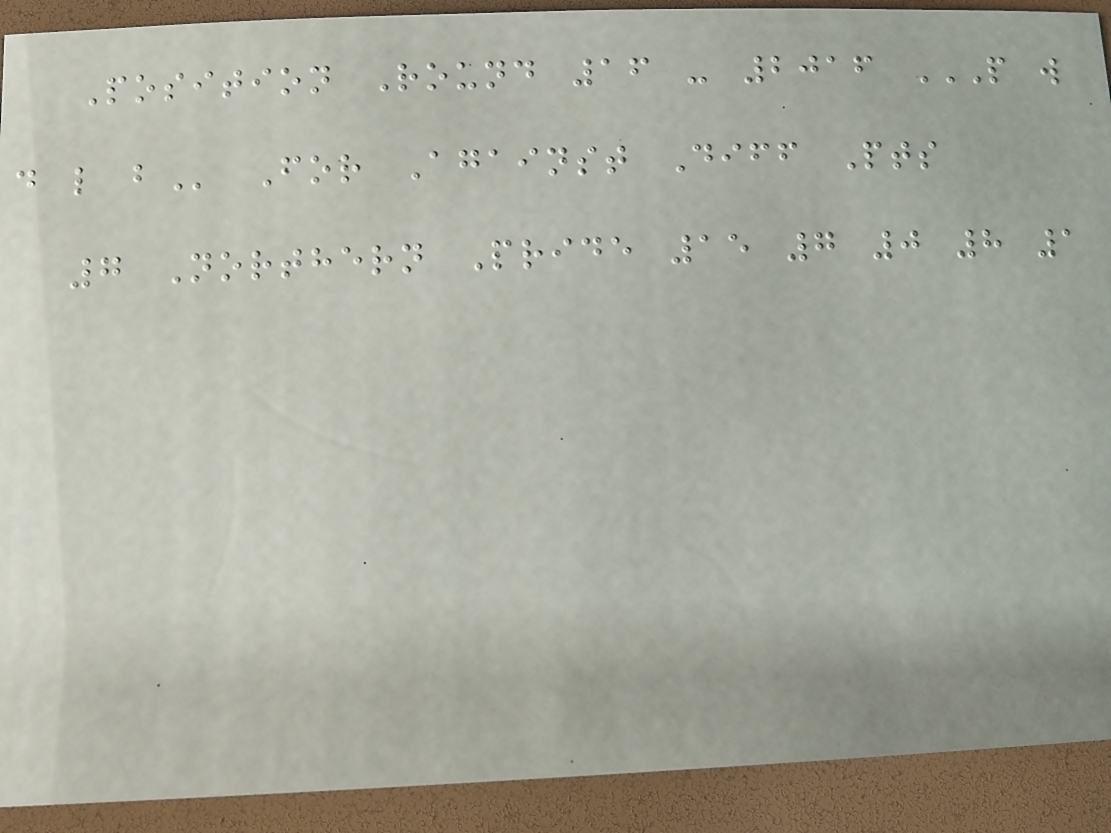Position Round 16 - 2016 P W
D L B For Against Diff Pts
7 Northern Pride 15 7 0 8 1
